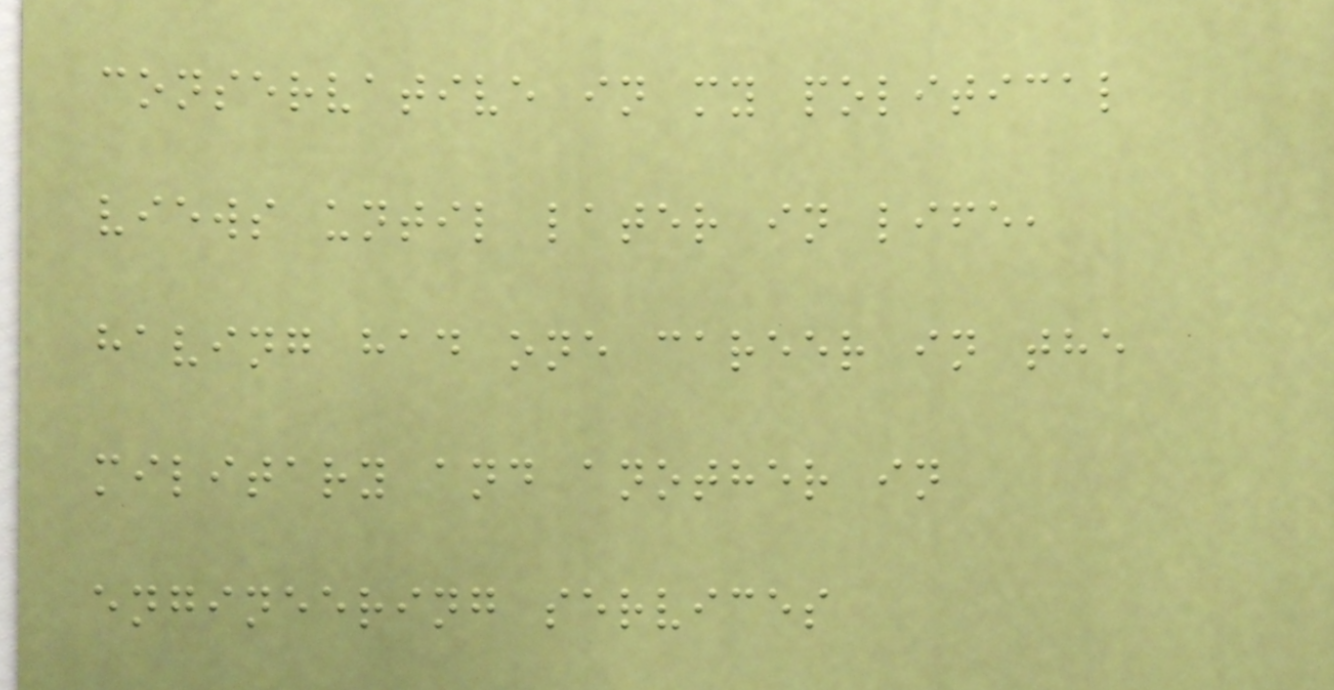conservative in my political
views until later in life,
having had one career in the
military and another in
engineering services
